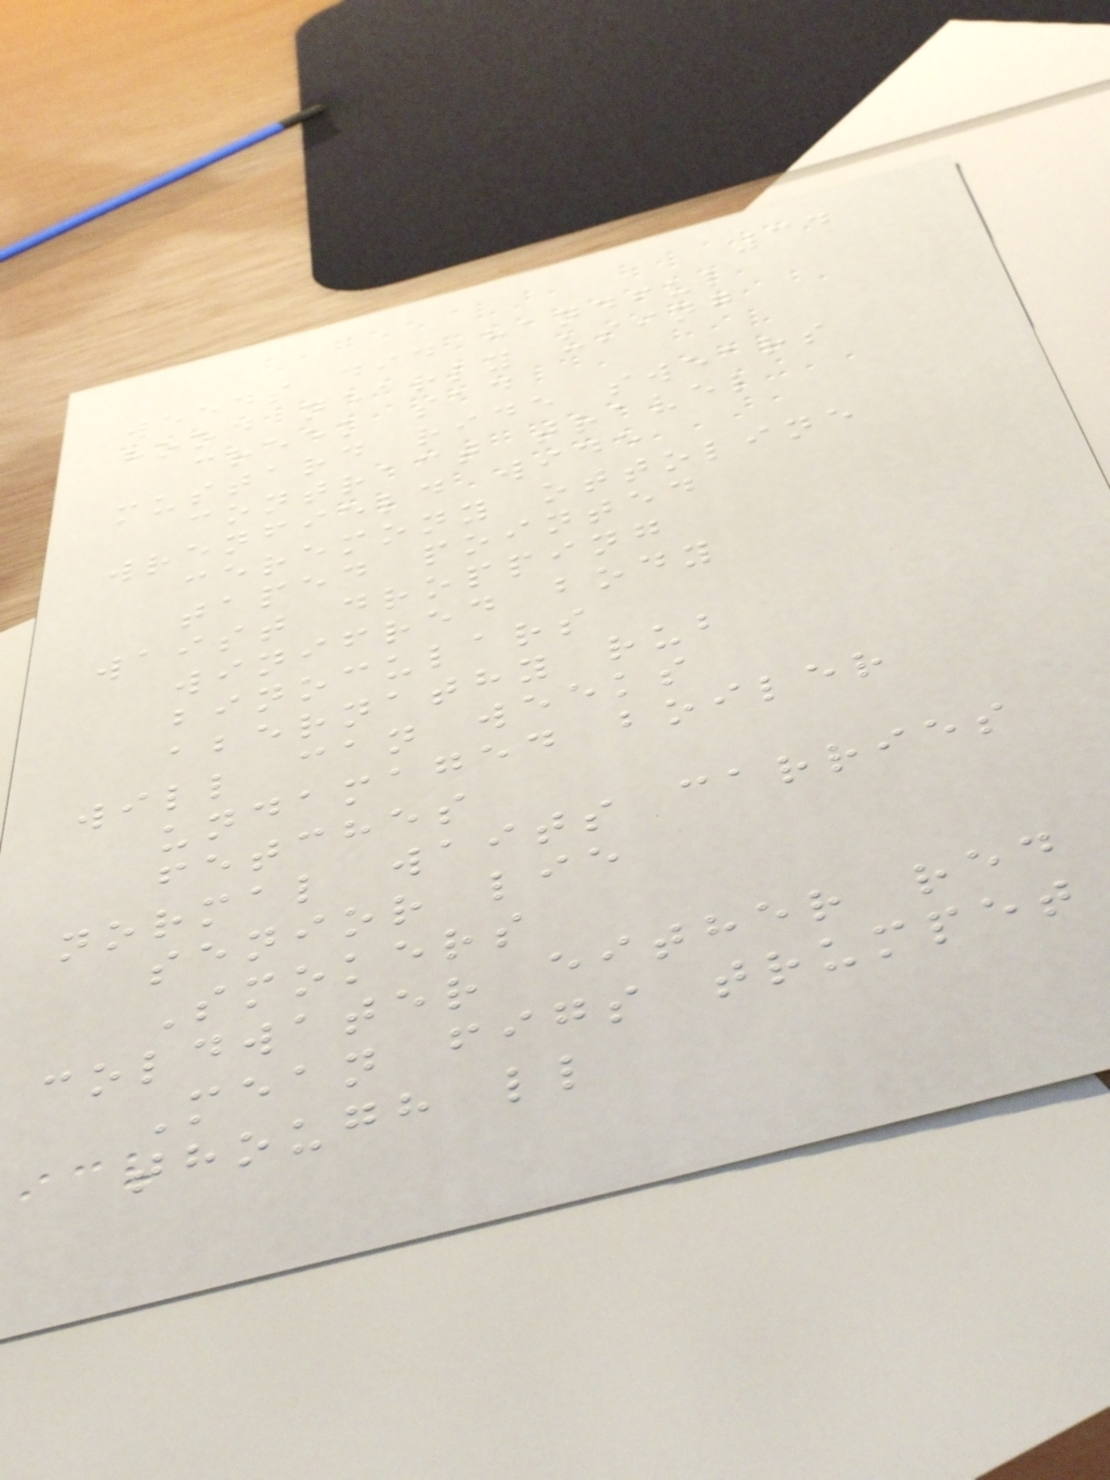34
weeds did handful
hood nearly using
creek sad
mustard ride swears
contract travel
wrenfield wide
ceremony ottoline
taped pointed
waist dropping
winifred body
binoculars
abernathy rub
will can weeks
undamaged boiler
fetches
normal waits carries
senior lie
Smokers
coldwater either red
Mean figs trumpet
though ll
